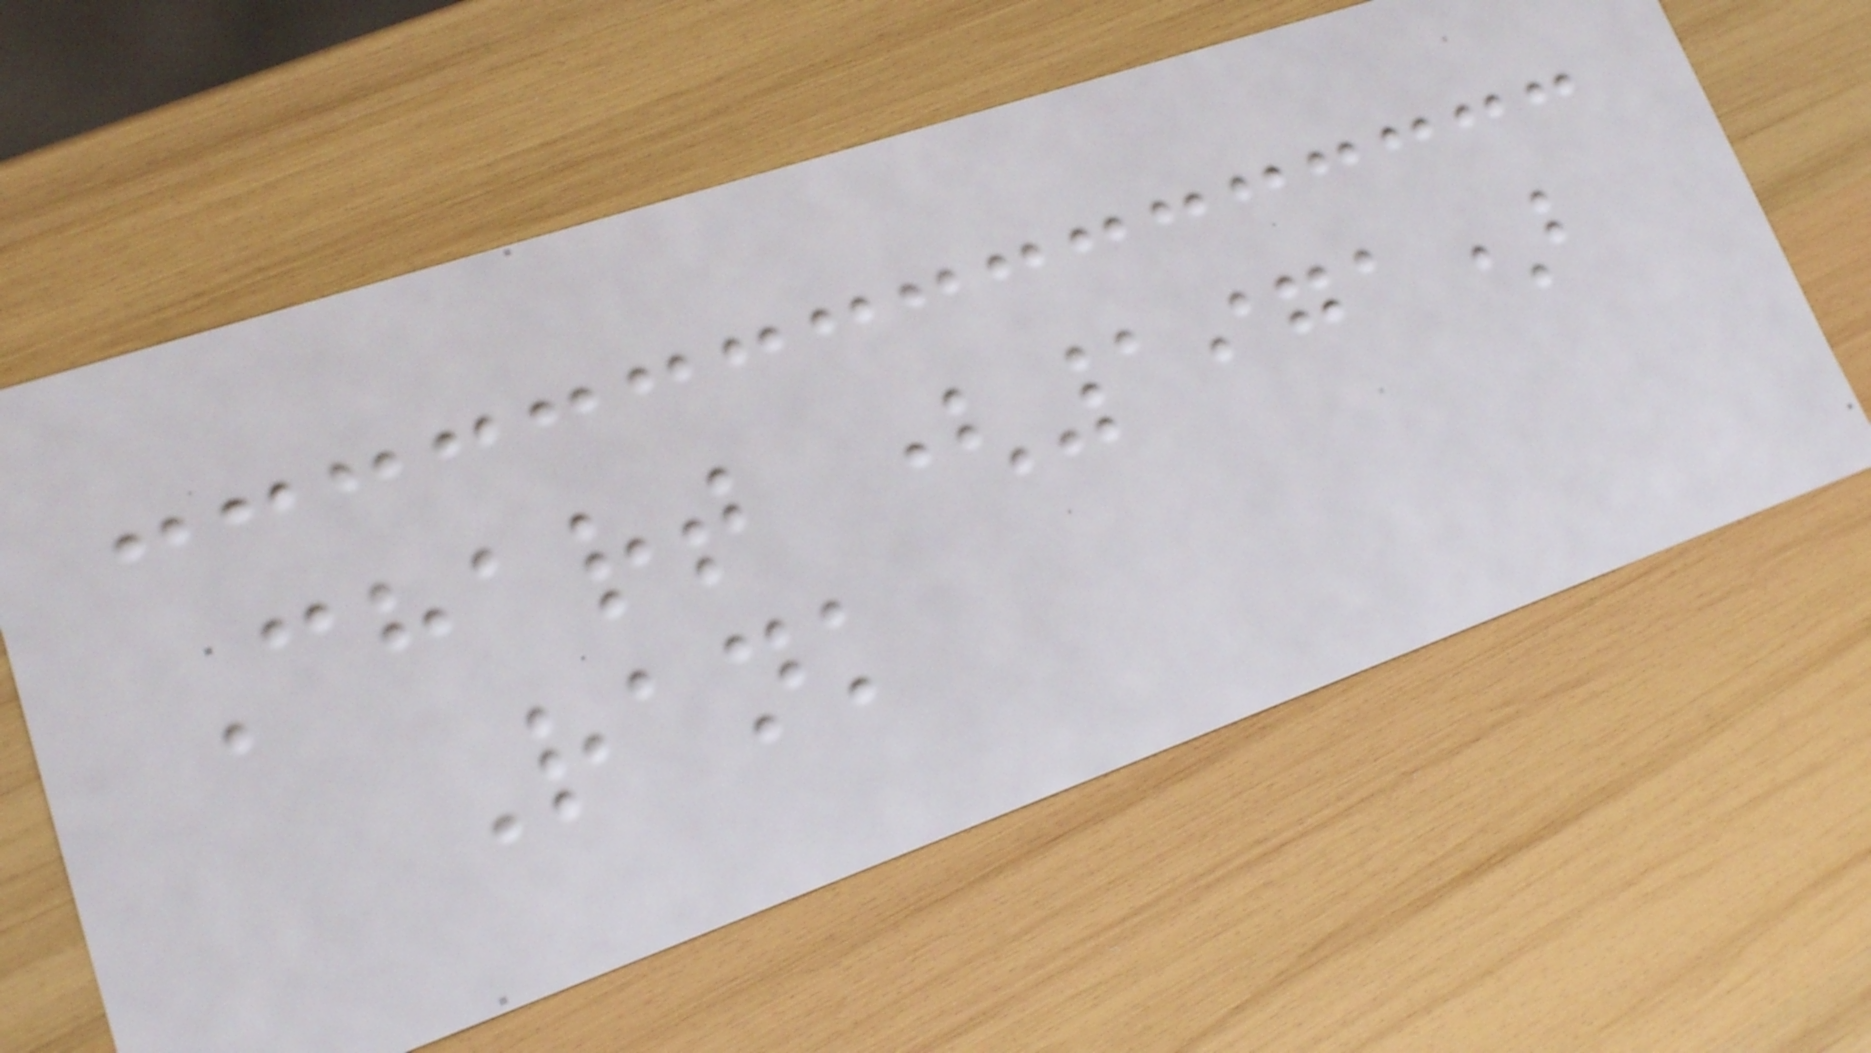Chart (1971)
Rank
